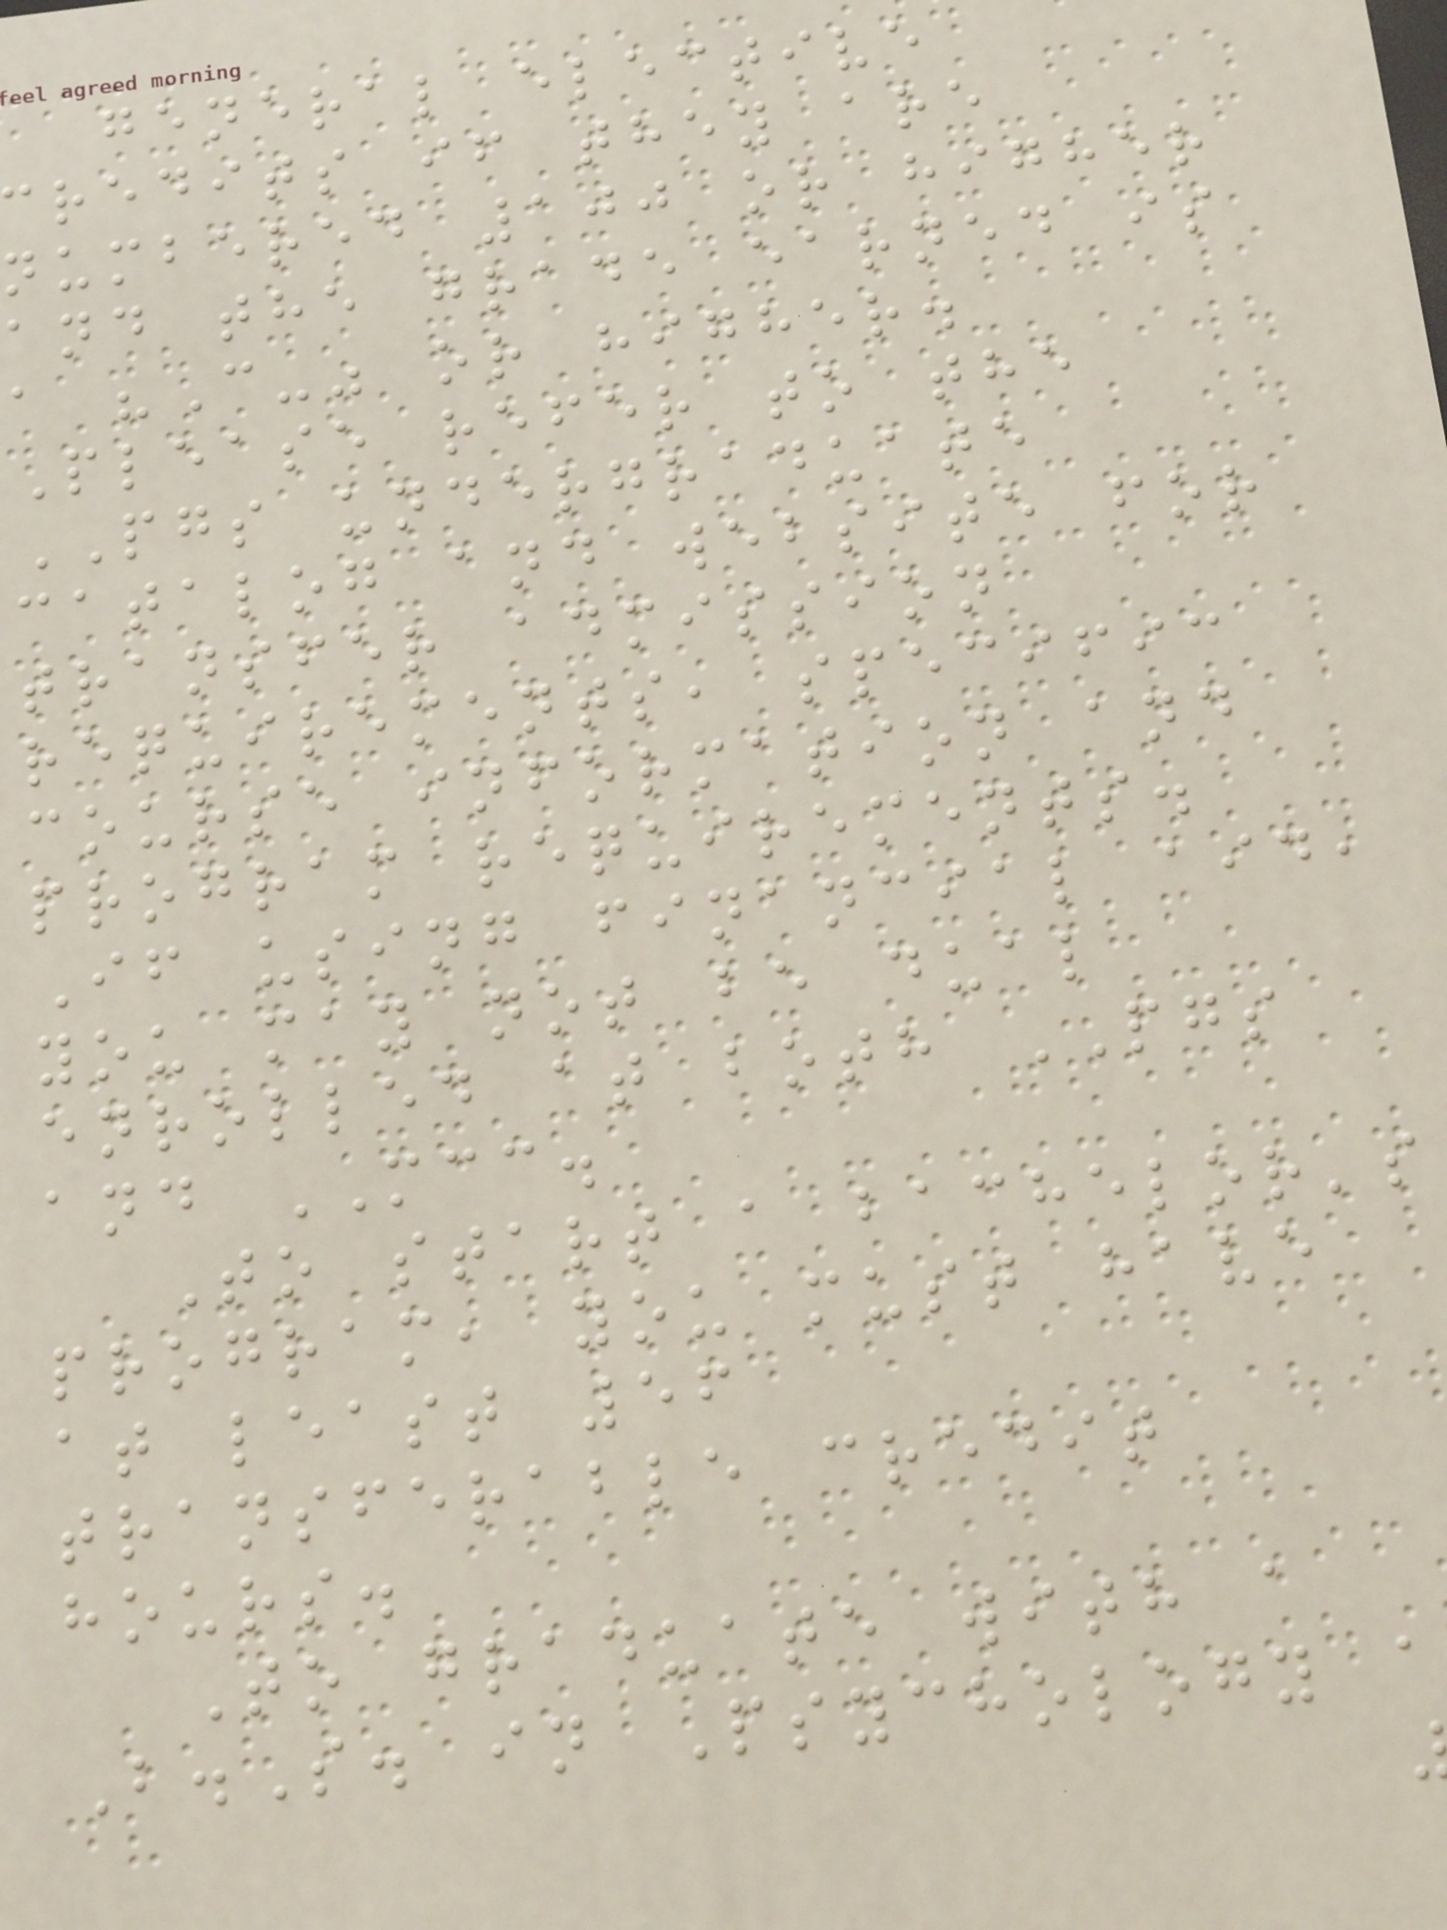general elective
credits if they are
numbered 100 or higher
and the grade earned is
a "C-" or higher.
Please refer to the
PGS undergraduate
catalog and website for
transfer admission
requirements, specific
course information and
program requirements.
If using financial aid,
you may not be dual
enrolled at both PGS
and MCC.
To start a bachelor's
program, you must have
at least 56
transferable credit
hours.
To graduate with a
B.S. in Psychology a
